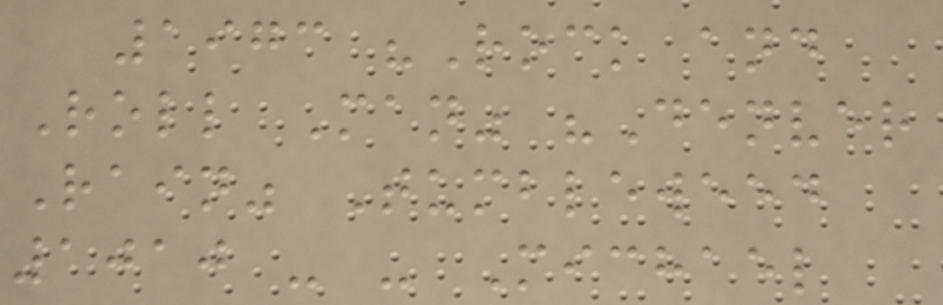1973 "Rock and
Roll Man" "Denver
Rain" Tumbleweed
1010 - - Michael
